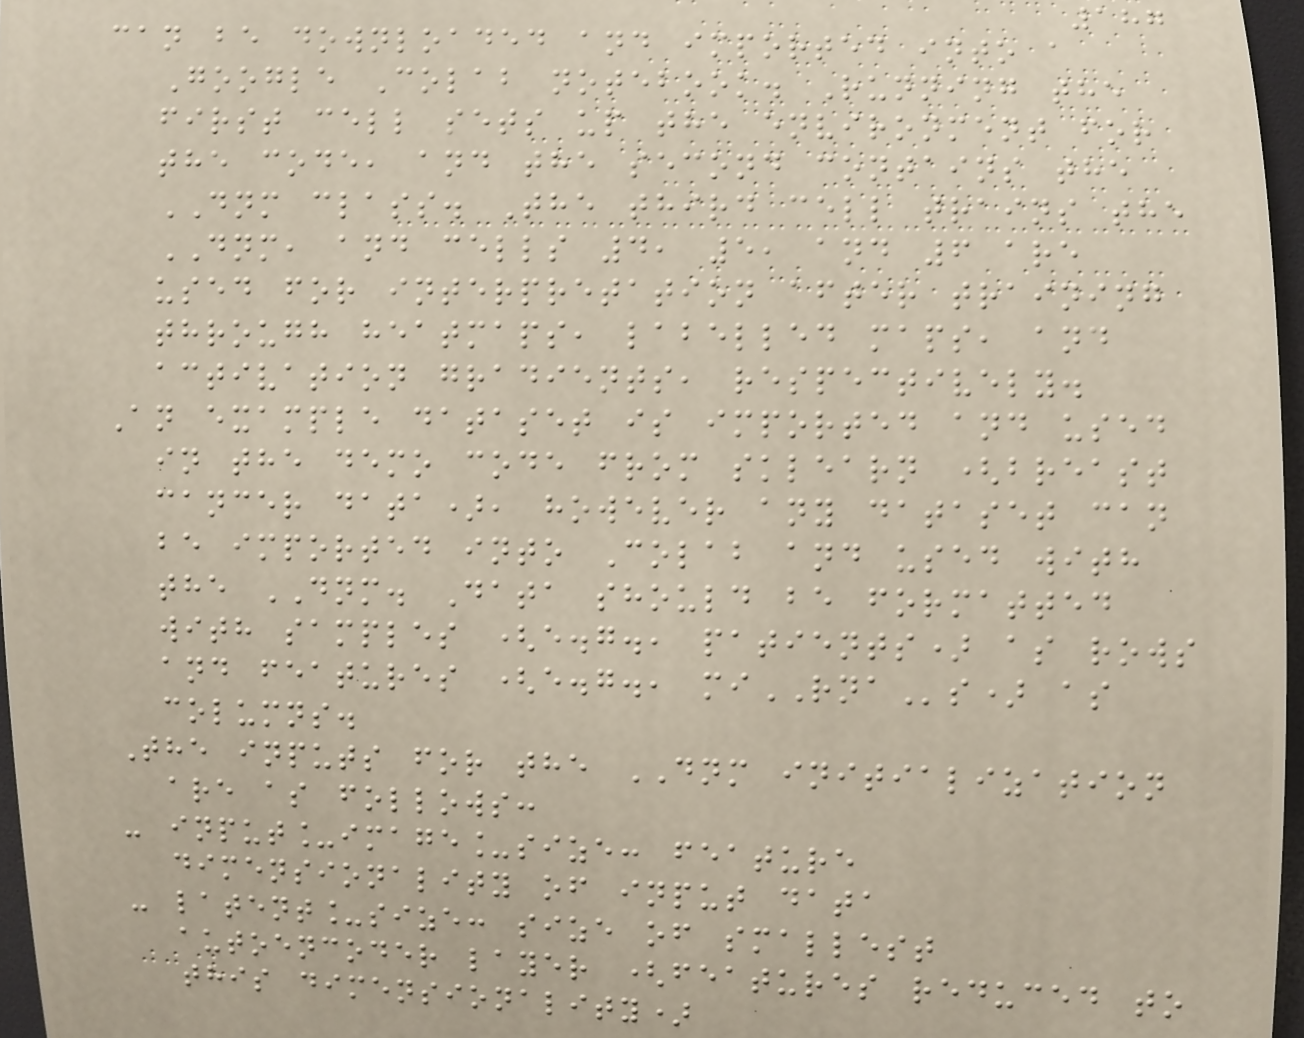187
can be downloaded and imported into a
Google Colab notebook. Running the
first cell sets up the environment for
the code, and the second contains the
DNM class. The third cell trains the
DNM, and cells 4, 5, and 6 are
used for interpretation after training
through heatmaps, labelled maps, and
activation gradients, respectively.
An example dataset is imported and used
in the demo code from sklearn (breast
cancer data), however any dataset can
be imported into Colab and used with
the DNM. Data should be formatted
with samples (e.g., patients) as rows
and features (e.g., miRNAs) as
columns.
The inputs for the DNM initialization
are as follows:
- input_image_size: feature
dimensionality of input data
- latent_size: size of smallest
autoencoder layer (features reduced to
this dimensionality)
